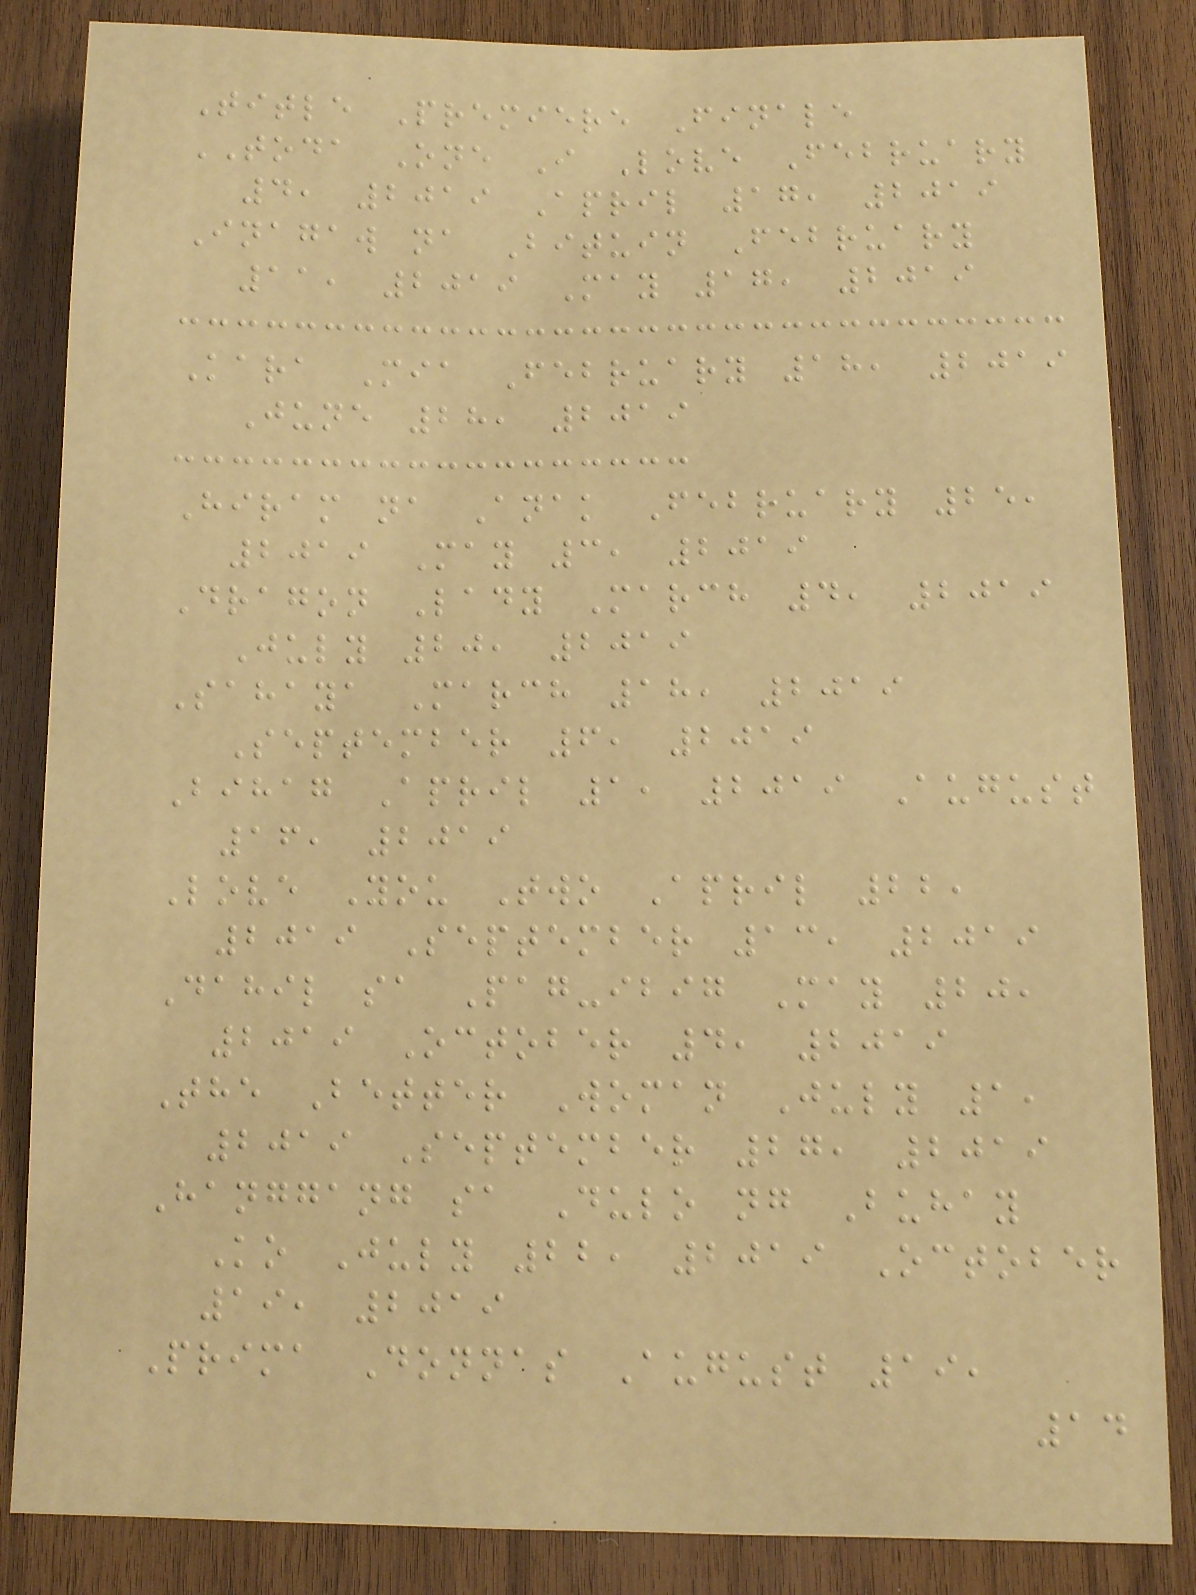Title Premiere Finale
TODA One I Love February
4, 2019 April 17, 2019
Inagaw na Bituin February
11, 2019 May 17, 2019
Kara Mia February 18, 2019
June 28, 2019
Hiram na Anak February 25,
2019 May 3, 2019
Dragon Lady March 4, 2019
July 20, 2019
Sahaya March 18, 2019
September 6, 2019
Bihag April 1, 2019 August
16, 2019
Love You Two April 22,
2019 September 13, 2019
Dahil sa Pag-ibig May 20,
2019 October 4, 2019
The Better Woman July 1,
2019 September 27, 2019
Hanggang sa Dulo ng Buhay
Ko July 22, 2019 October
19, 2019
Prima Donnas August 19,
14
